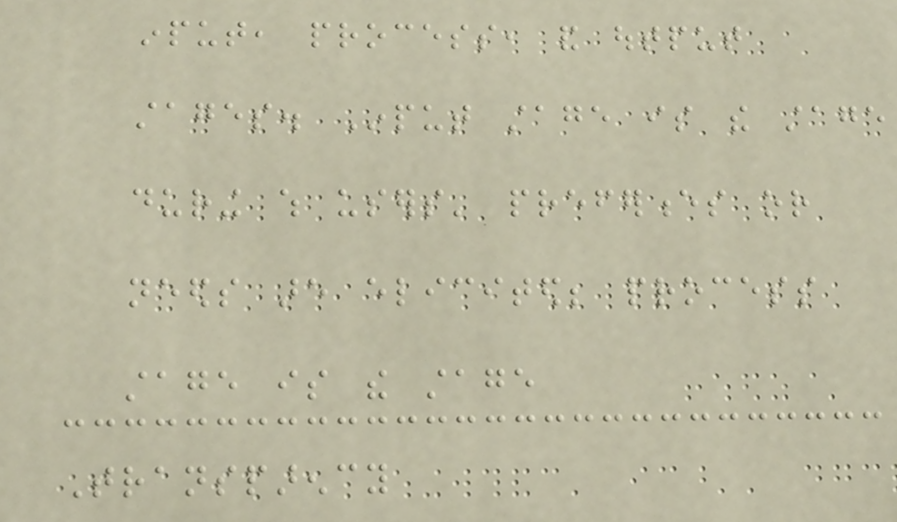input, process, and output
stages. Input stage is the stage
during which users' preferences or
needs are elicited; process
stage is the stage
Transparency
